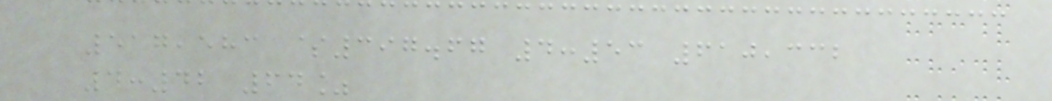517,583 $397.67 4:53 610,332
4:42 64%
